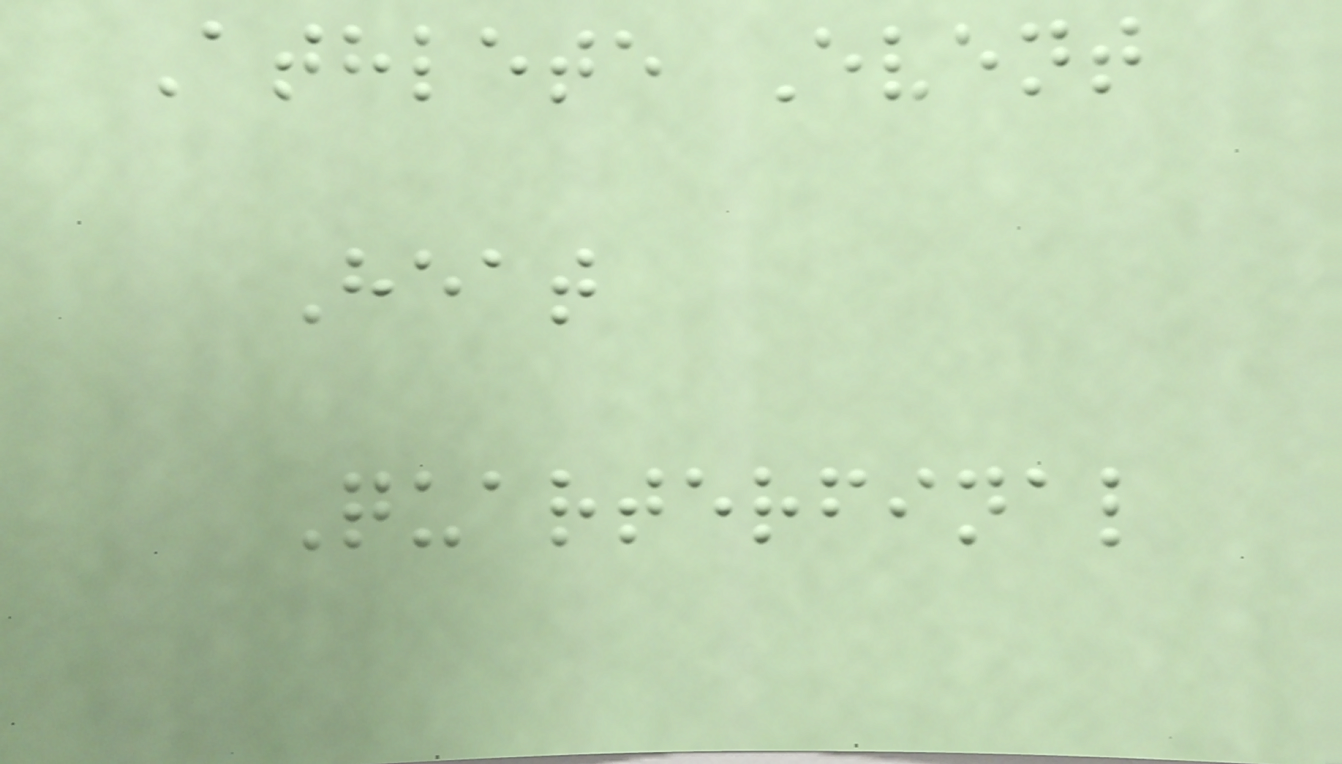Athlete Event
Heat
Quarterfinal
